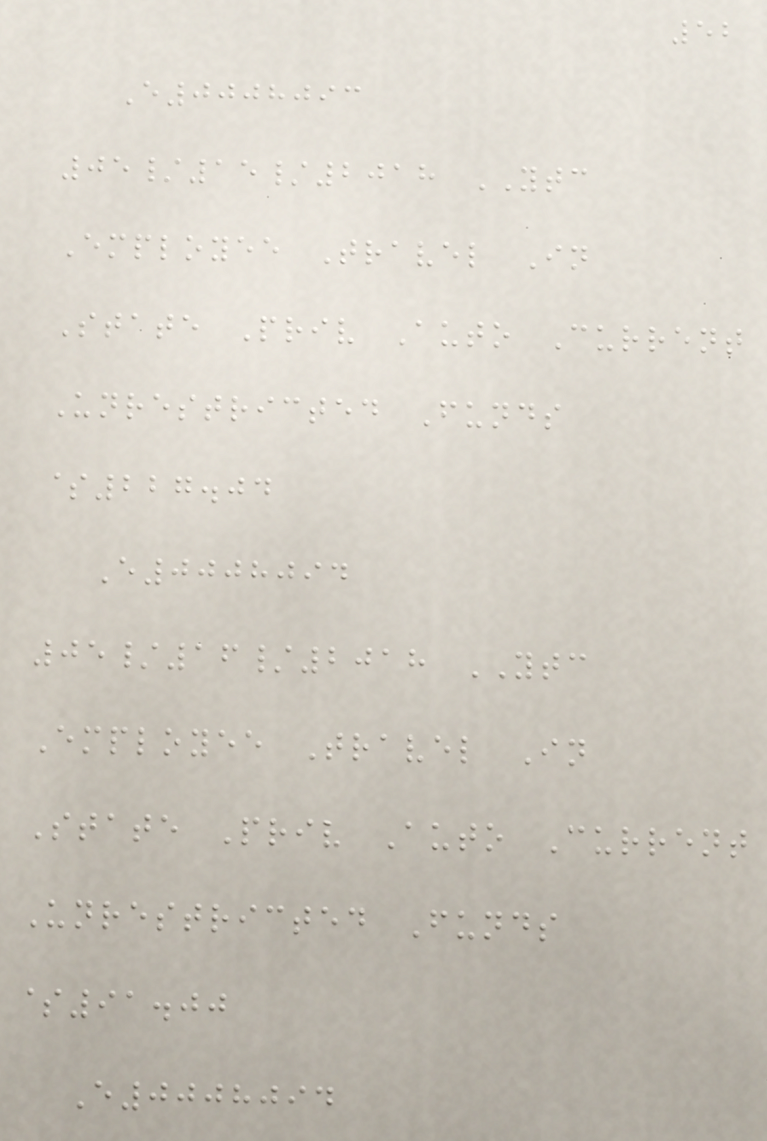52
E0008093
05/15/2018 YTC
Employee Travel In
State Priv Auto Current
Unrestricted Funds
$227.04
E0008094
05/16/2018 YTC
Employee Travel In
State Priv Auto Current
Unrestricted Funds
$91.00
E0008094
